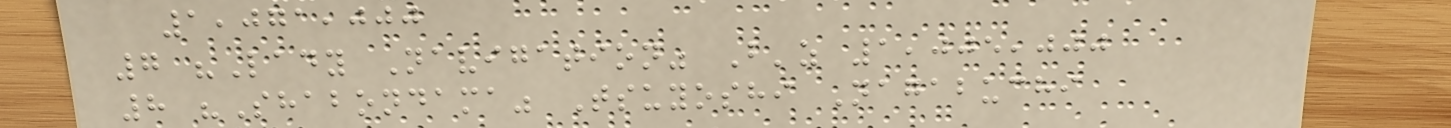1,071,000
7 "Lady Navigation" B'z 1,005,000
8 "Shabondama" Tsuyoshi Nagabuchi
